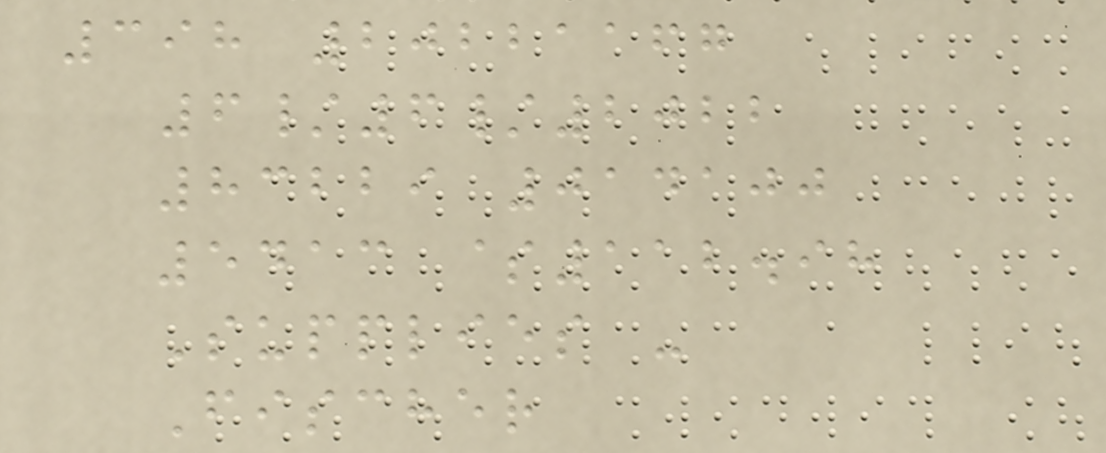398 20221167
6/6/2022
83229 014100
5413 $112.98
Supplies -
Fischer
